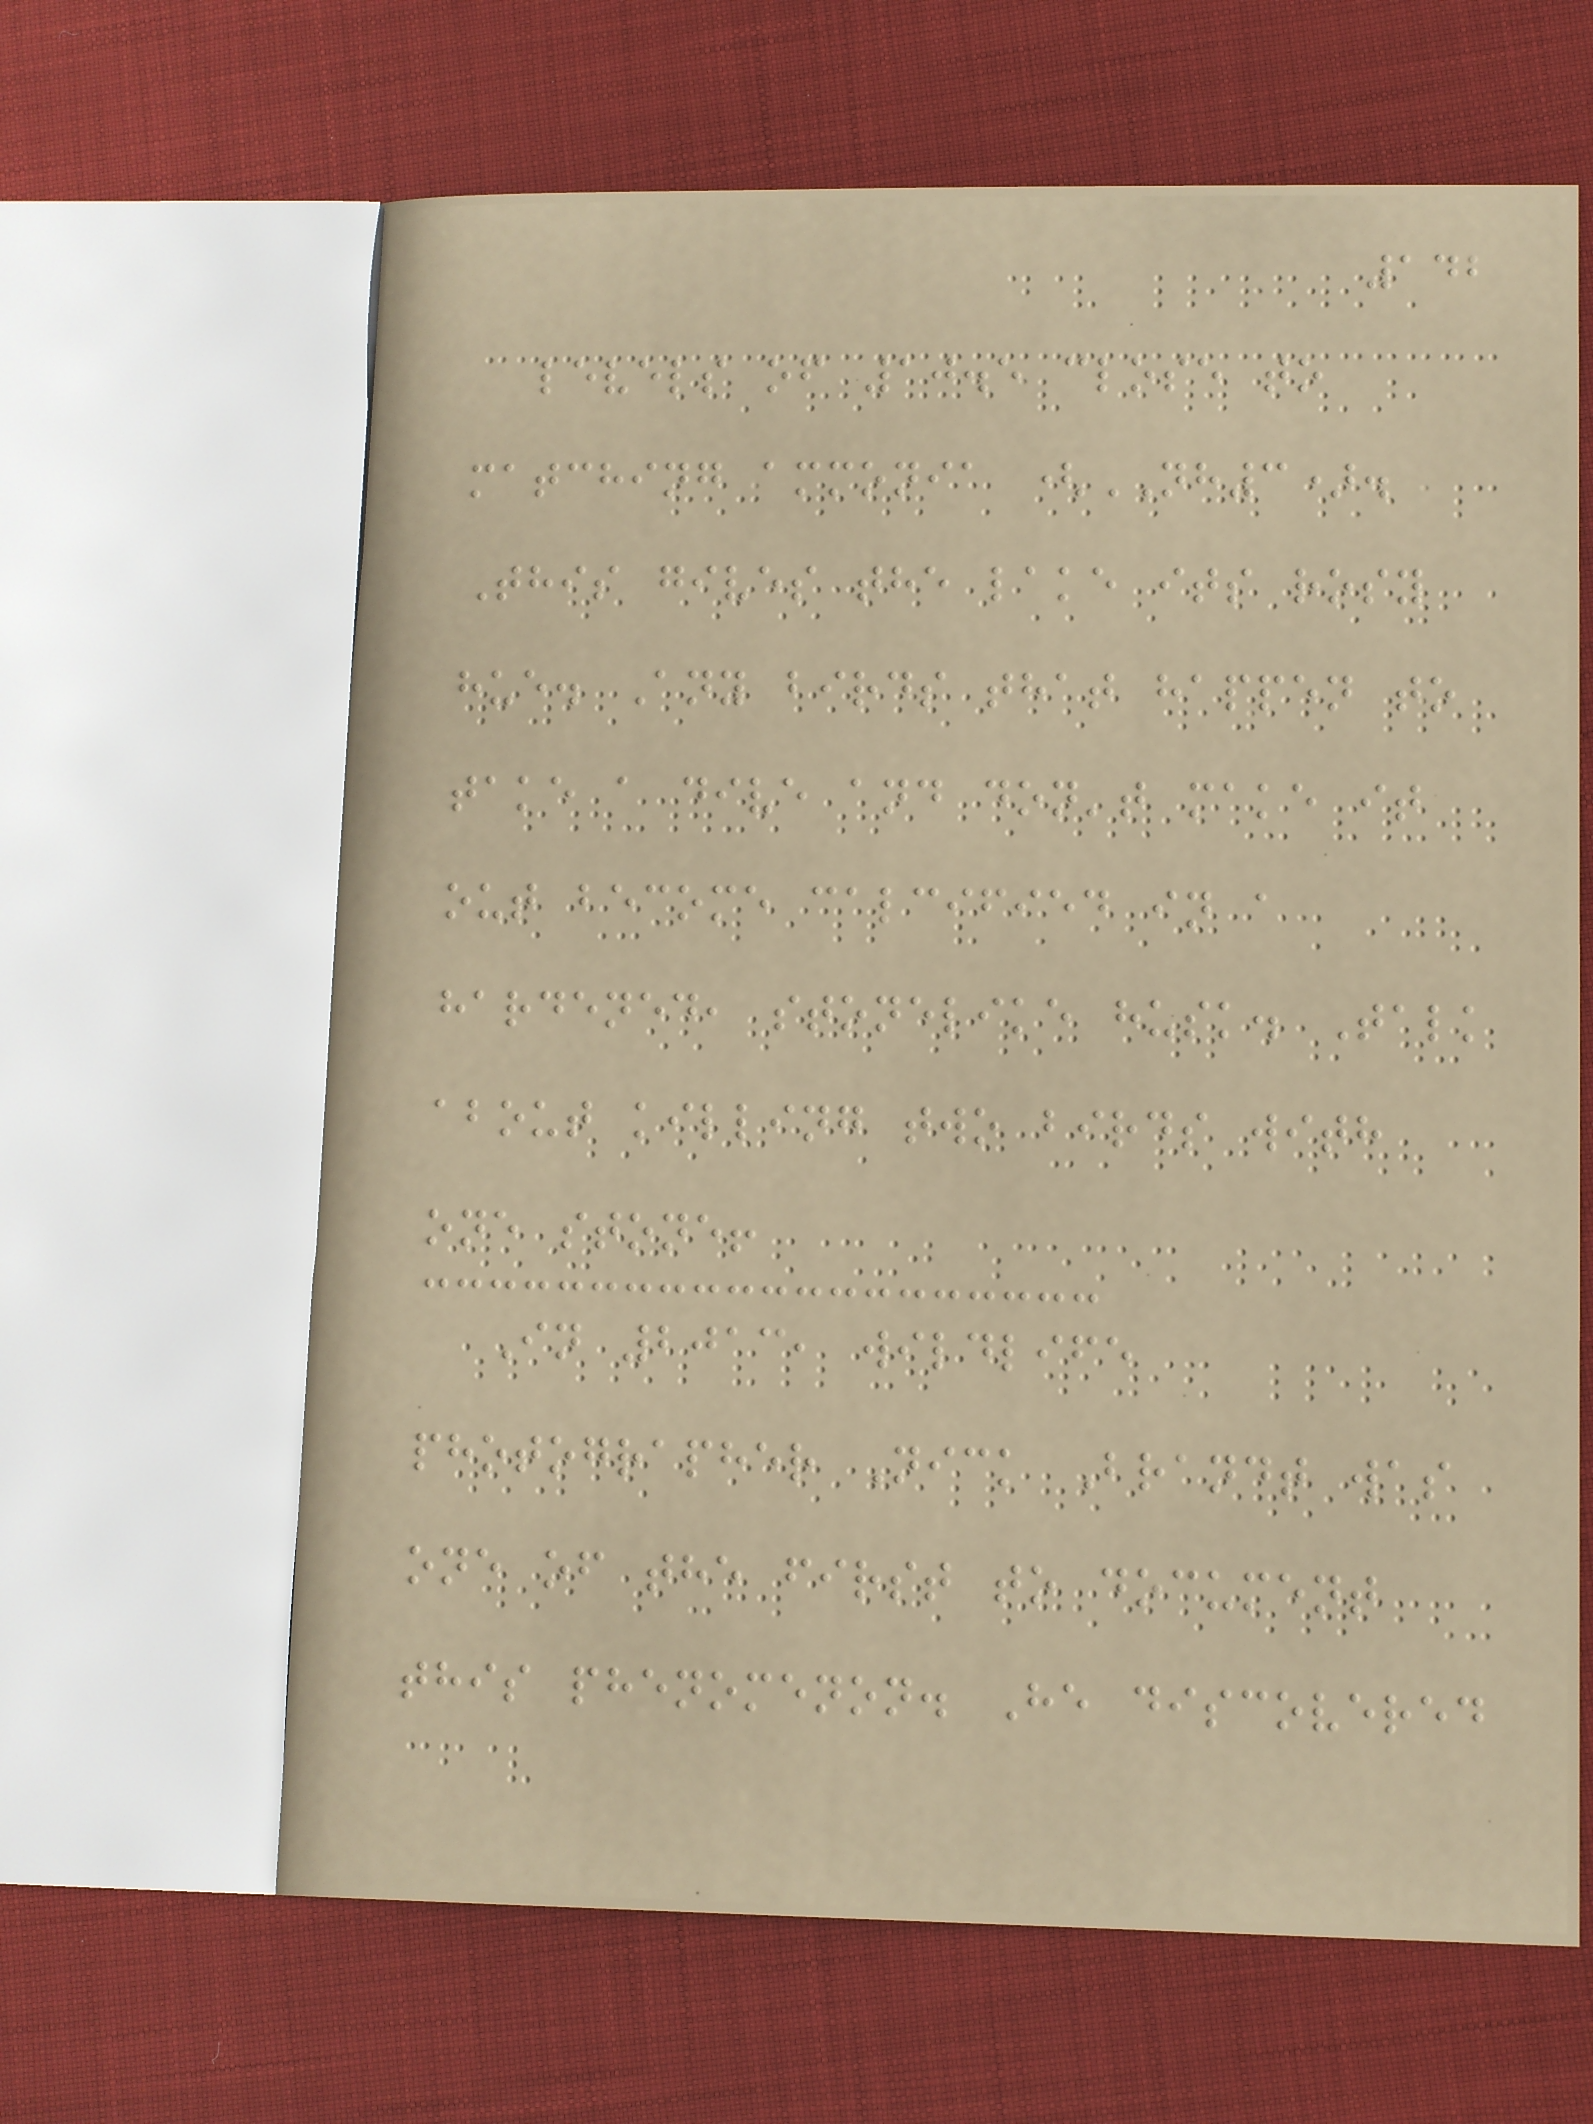142
levels of 10.5 close to
matching ammonia (NH3).
This gives the lake its rosy
hue. Any birds that happen to
take a dive and don't make it
out become calcified in a
hardened, stonelike husk. Talk
about killing two birds with
one stone!
In 2013, wildlife
photographer Nick Brandt was
one of the first to document
this phenomenon. He discovered
